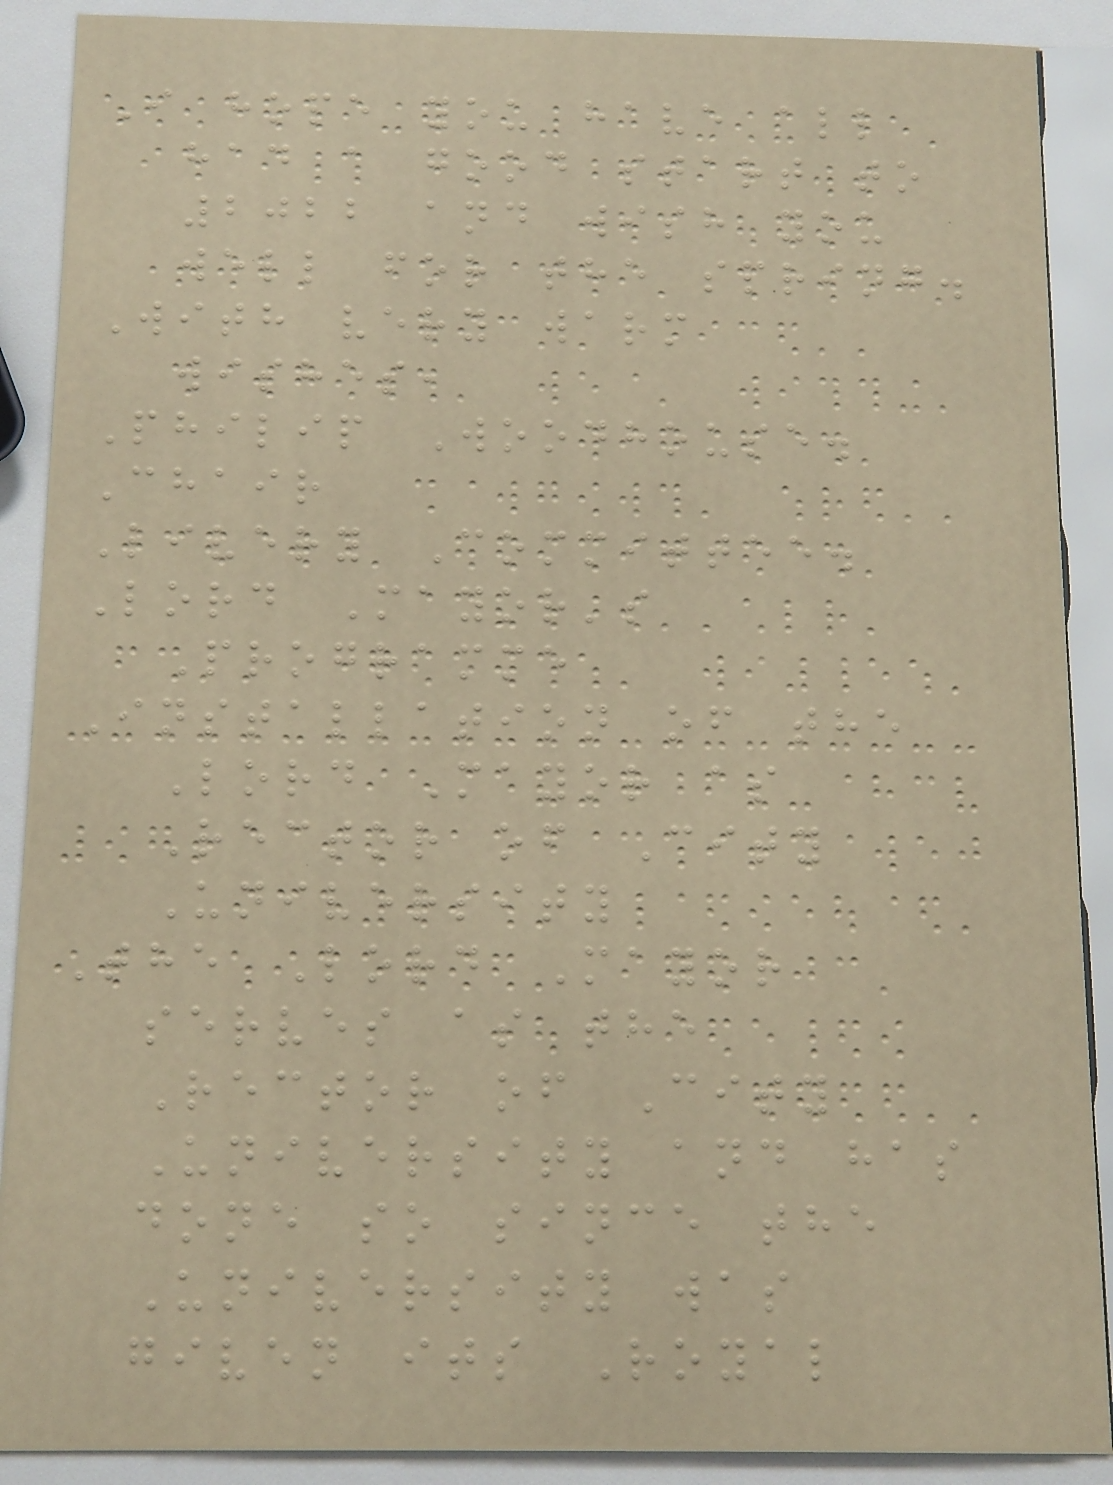I hope you have all
had a good start to
2022 and wish you
well for the spring.
With very warm
wishes,
Philip Woodhouse.
Chair
Livery Committee.
Lord Mayor's
Programme
Installation of the
Lord Mayor as
Rector of City
University
The Lord Mayor
serves as the
Rector of City
University and has
done so since the
University was
given its Royal
